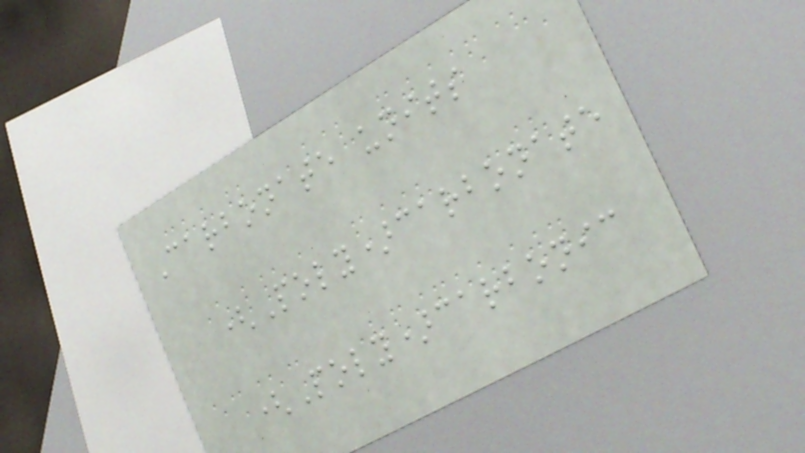Carbonate units
(Poly)carbonate
(Poly)carbonic
